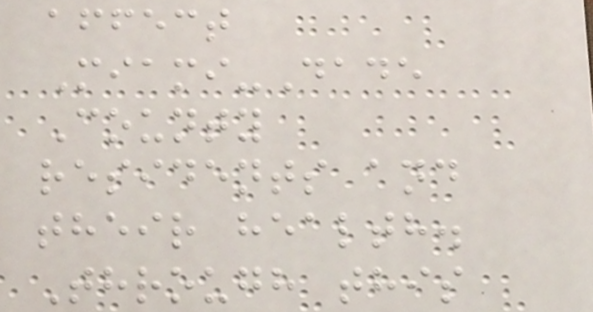affect
Miami-Dade
County
residents and
their health.
Through this
